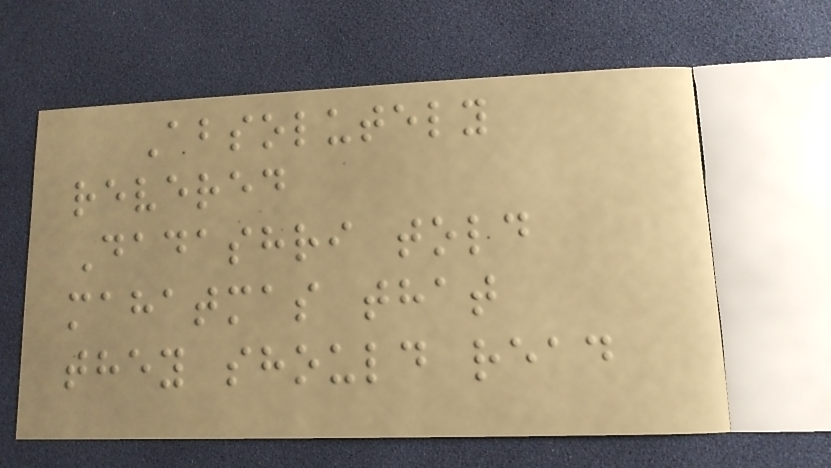Absolutely
revered
Dadashri told
mahatmas that
they should read
